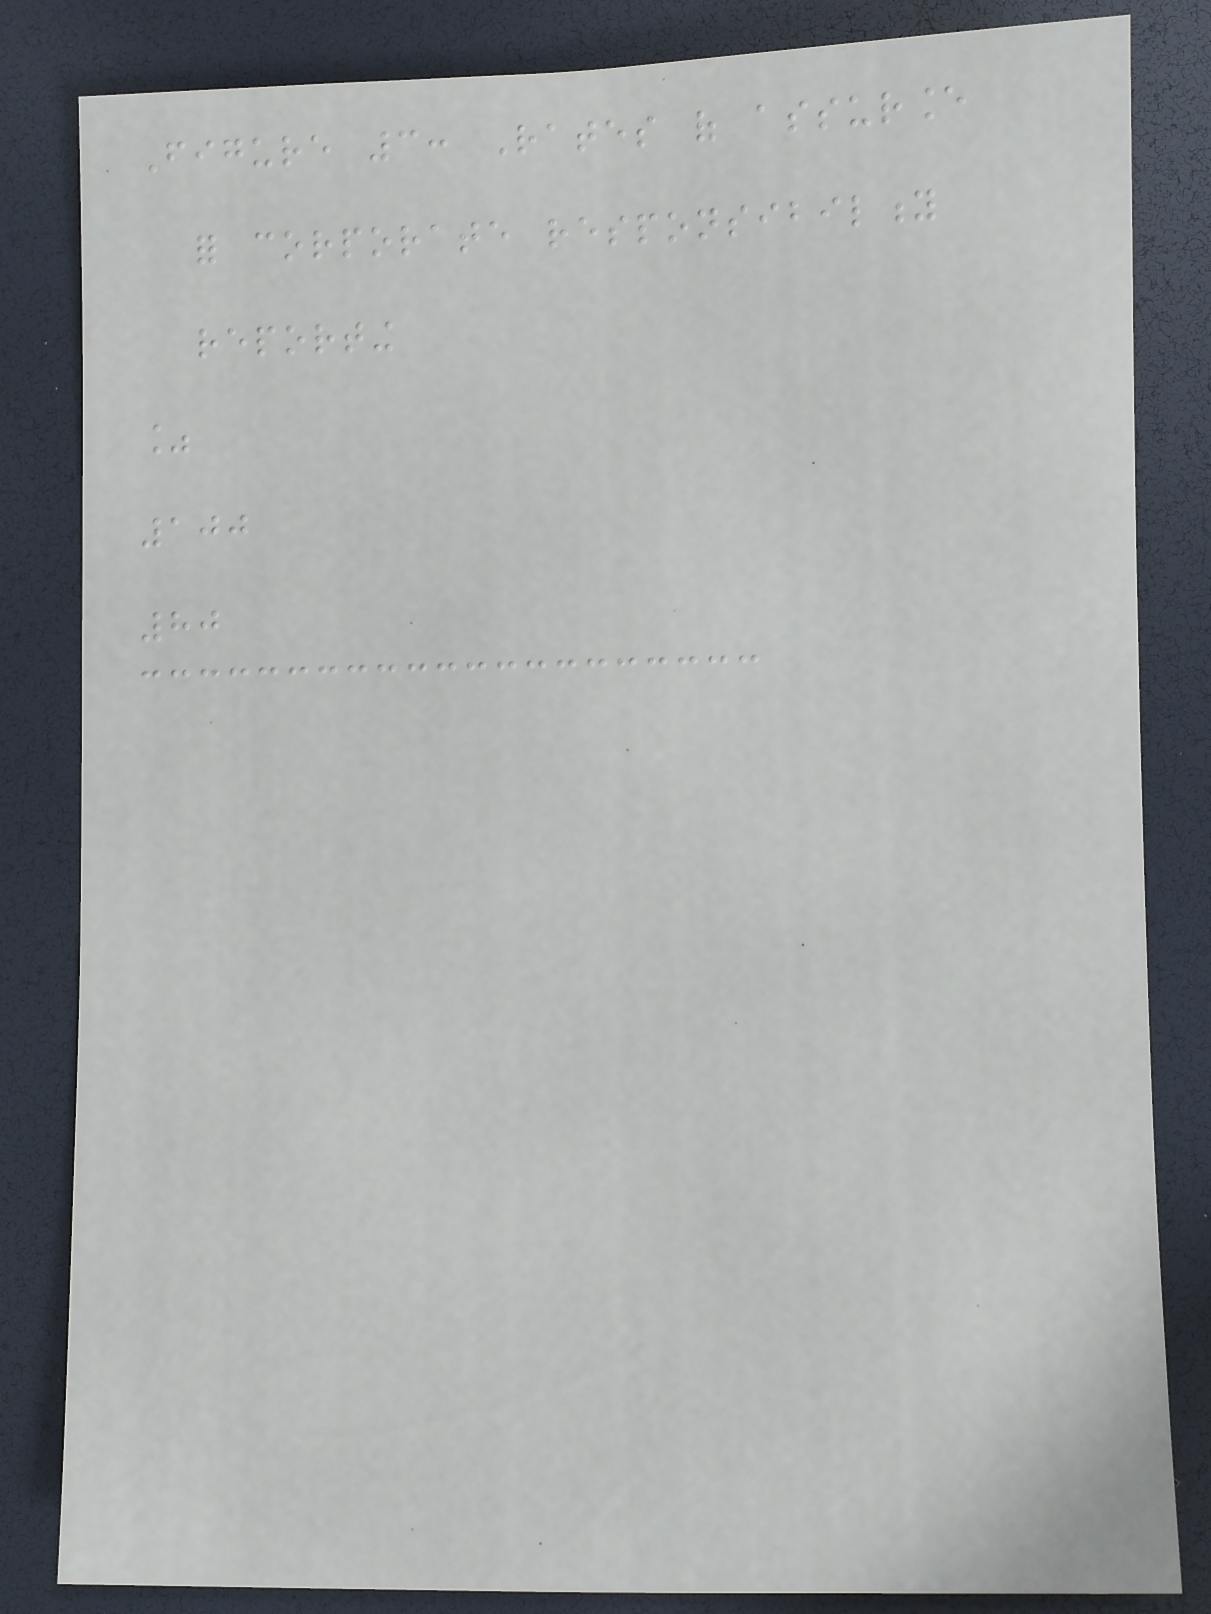Figure 3: Rates of assurance
for corporate responsibility
reporting
%
100
80
